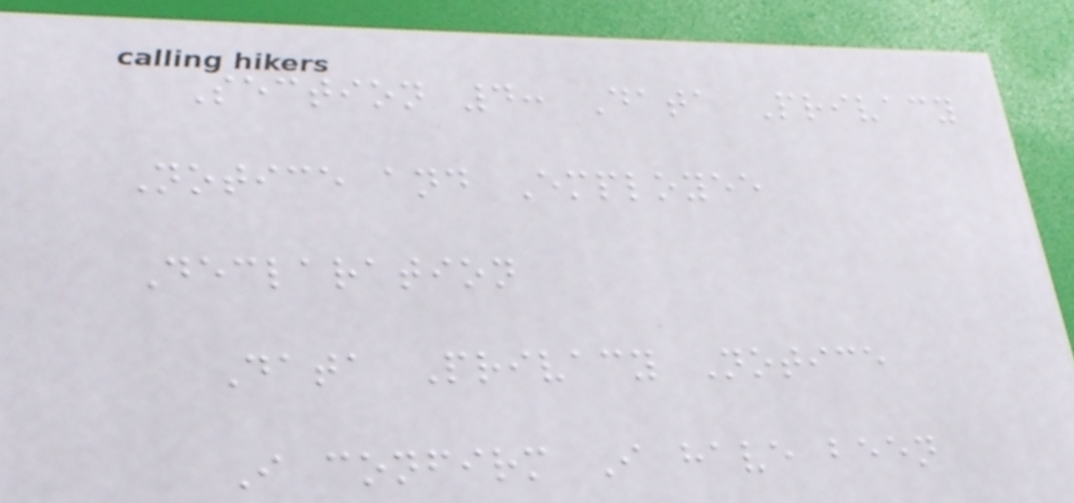Section 4: Data Privacy
Notice and Employee
Declaration
Data Privacy Notice
I confirm I have been
